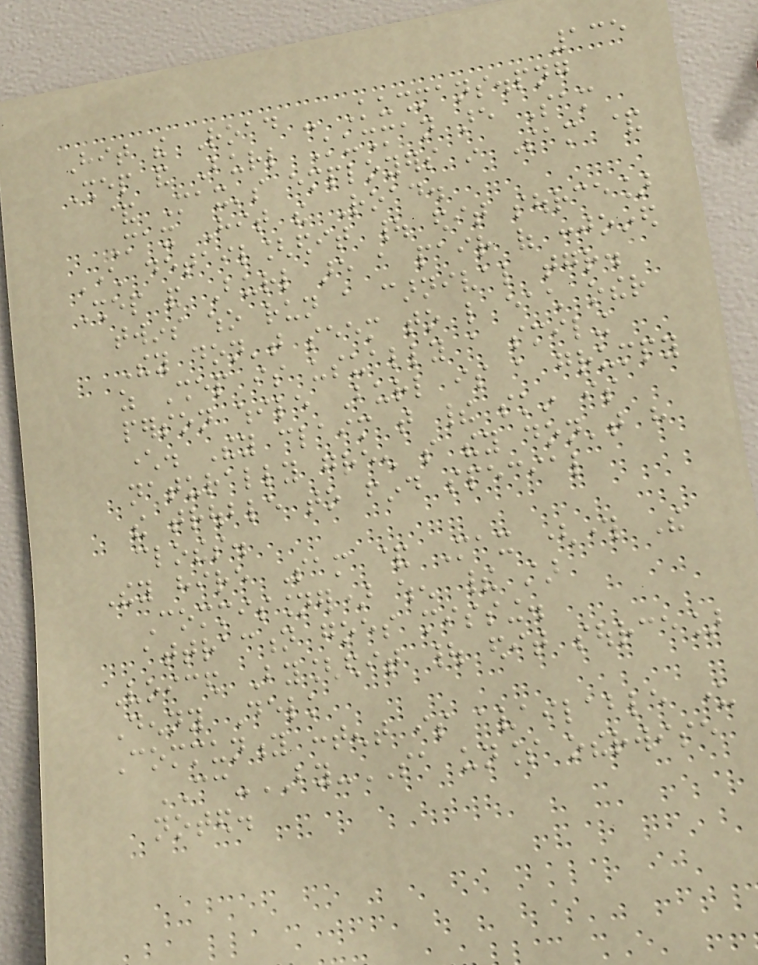135
Hit the Road - Kushmans.png
Shep and Burl Kushman are Sam
& Max's employers in Sam &
Max Hit the Road.
Character detail[edit | edit source]
Shep and Burl are a pair of conjoined
twins who run a carnival together.
They don't seem to like each other
as Shep is usually a smiling
person while Burl is a grumpy
character. They claim that their skin is
naturally green so they don't have
the trouble to find special
clothes.
They hire Sam & Max (through The
Commissioner) when their star
attraction goes missing.
Voiced By[edit | edit source]
Denny Delk
Community content is available under
CC-BY-SA unless otherwise
noted.
